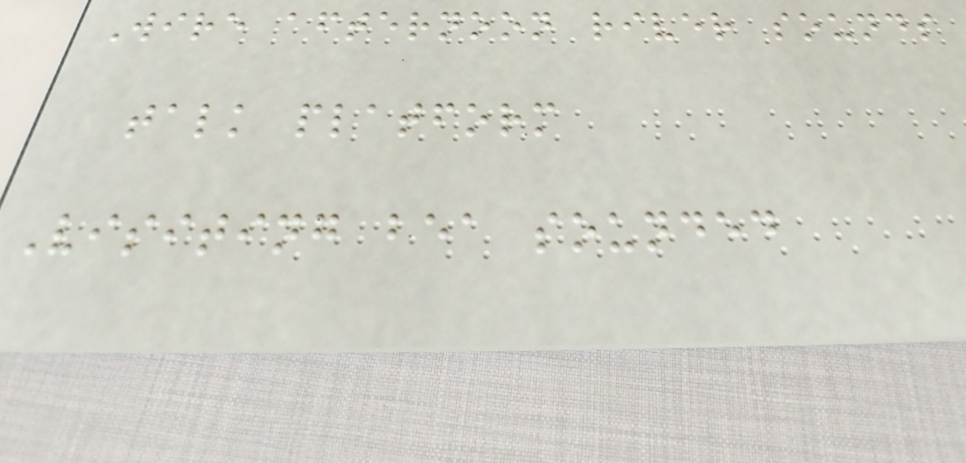Wire afternoon river sounds
talk platform
Visiting bea sounded
